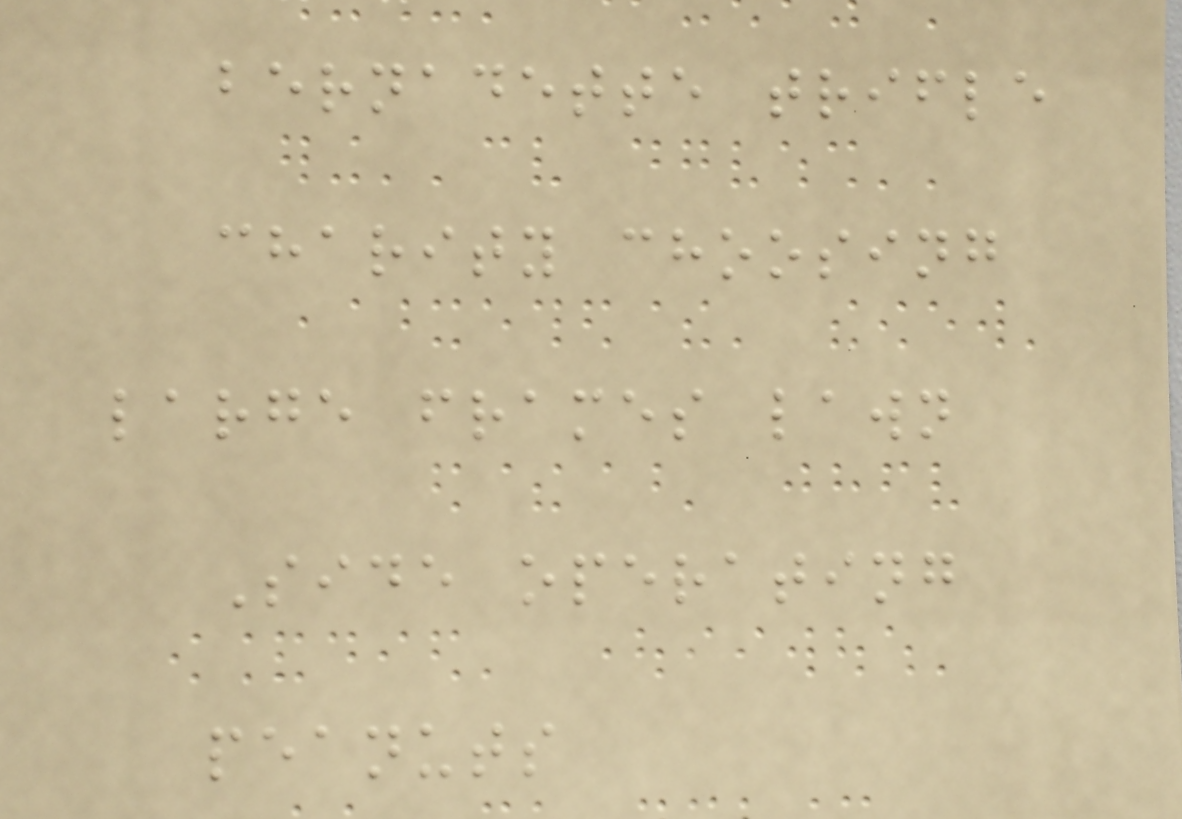bernadette trifle
charity choosing
large frames lawn
Side operating
peanuts
